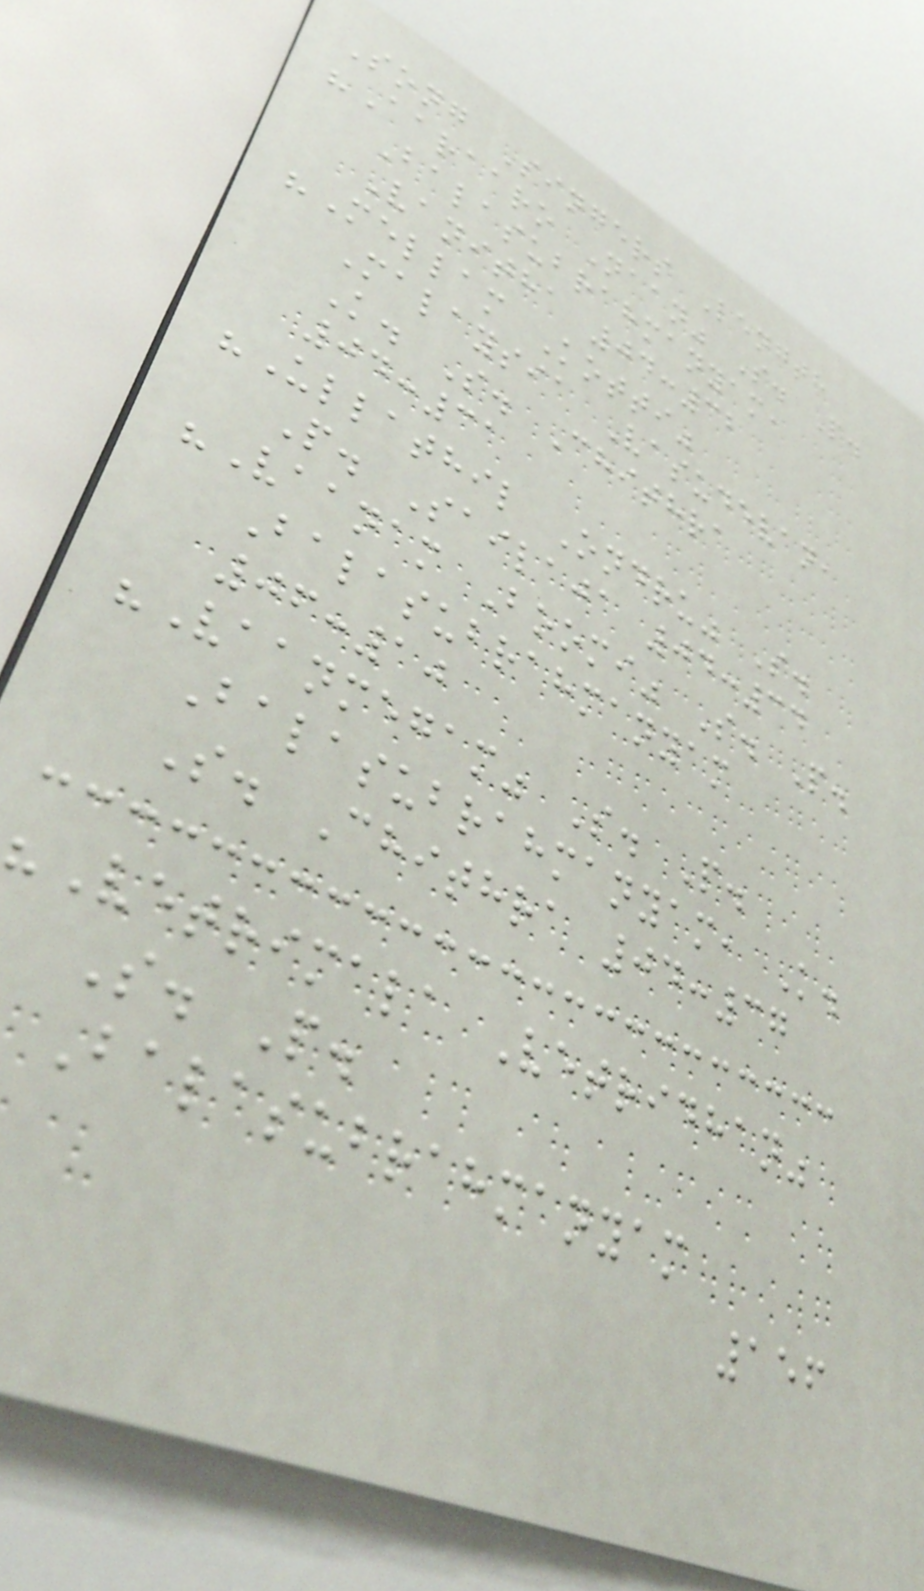Song Singers Length
"Aaraaro Naan" S. P.
Balasubrahmanyam,
Vanitha 04:32
"Mellam Kotti"
Malaysia Vasudevan,
K. S. Chithra
04:31
"Ullathil Ondru" S.
P. Sailaja 04:34
"Vaanam Boomi" S. P.
Balasubrahmanyam
06:10
"Vaanmegam" S. P.
Balasubrahmanyam, K.
S. Chithra 04:37
"Vetrimala Vetridhan"
S. P.
Balasubrahmanyam
156
